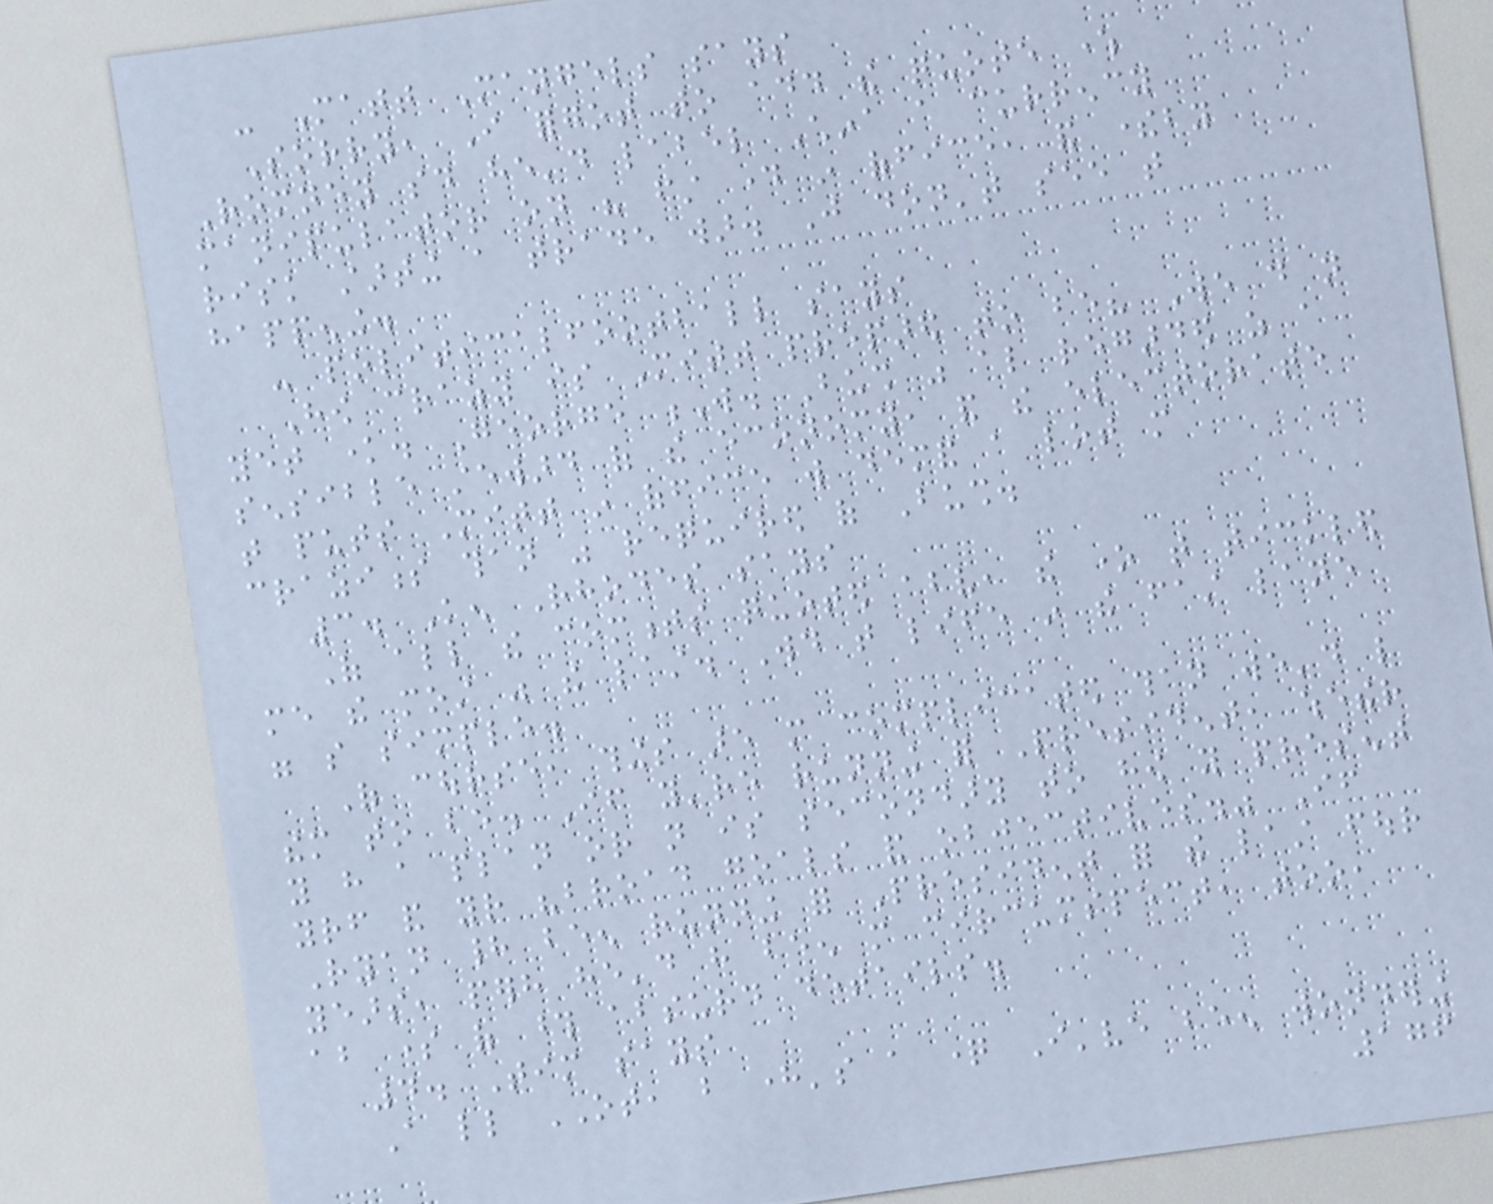- Matt Mangels says
Sorry, I forgot to add the quote where
Romney said he'd label China a currency
manipulator on his first day in office, and thereby
risk starting a trade war. Just don't see that
happening.
- politicalfootball says
How crazy is Mitt prepared to be? We do not
yet know. George W. Bush was also regarded as a
sensible steward of the economy, and the electorate
that puts Mitt in office will demand a lot more
craziness than was required of Bush.
3. Ken Rhodes says
Of all the comments quoted above, the one that tickled
me the most was the last. Would that life in the fast lane
were so simple.
Of course, things are more complicated than we'd like
them to be. If you're running for President, whether
you have a plan or not is secondary to how you present
yourself and your "broad goals and objectives." If
Ryan had been running for President for the last four
years, perhaps he'd have been more circumspect, too,
about some of those absurd details.
4. Tim says
A little OT, but here's a question I've been wondering
176
